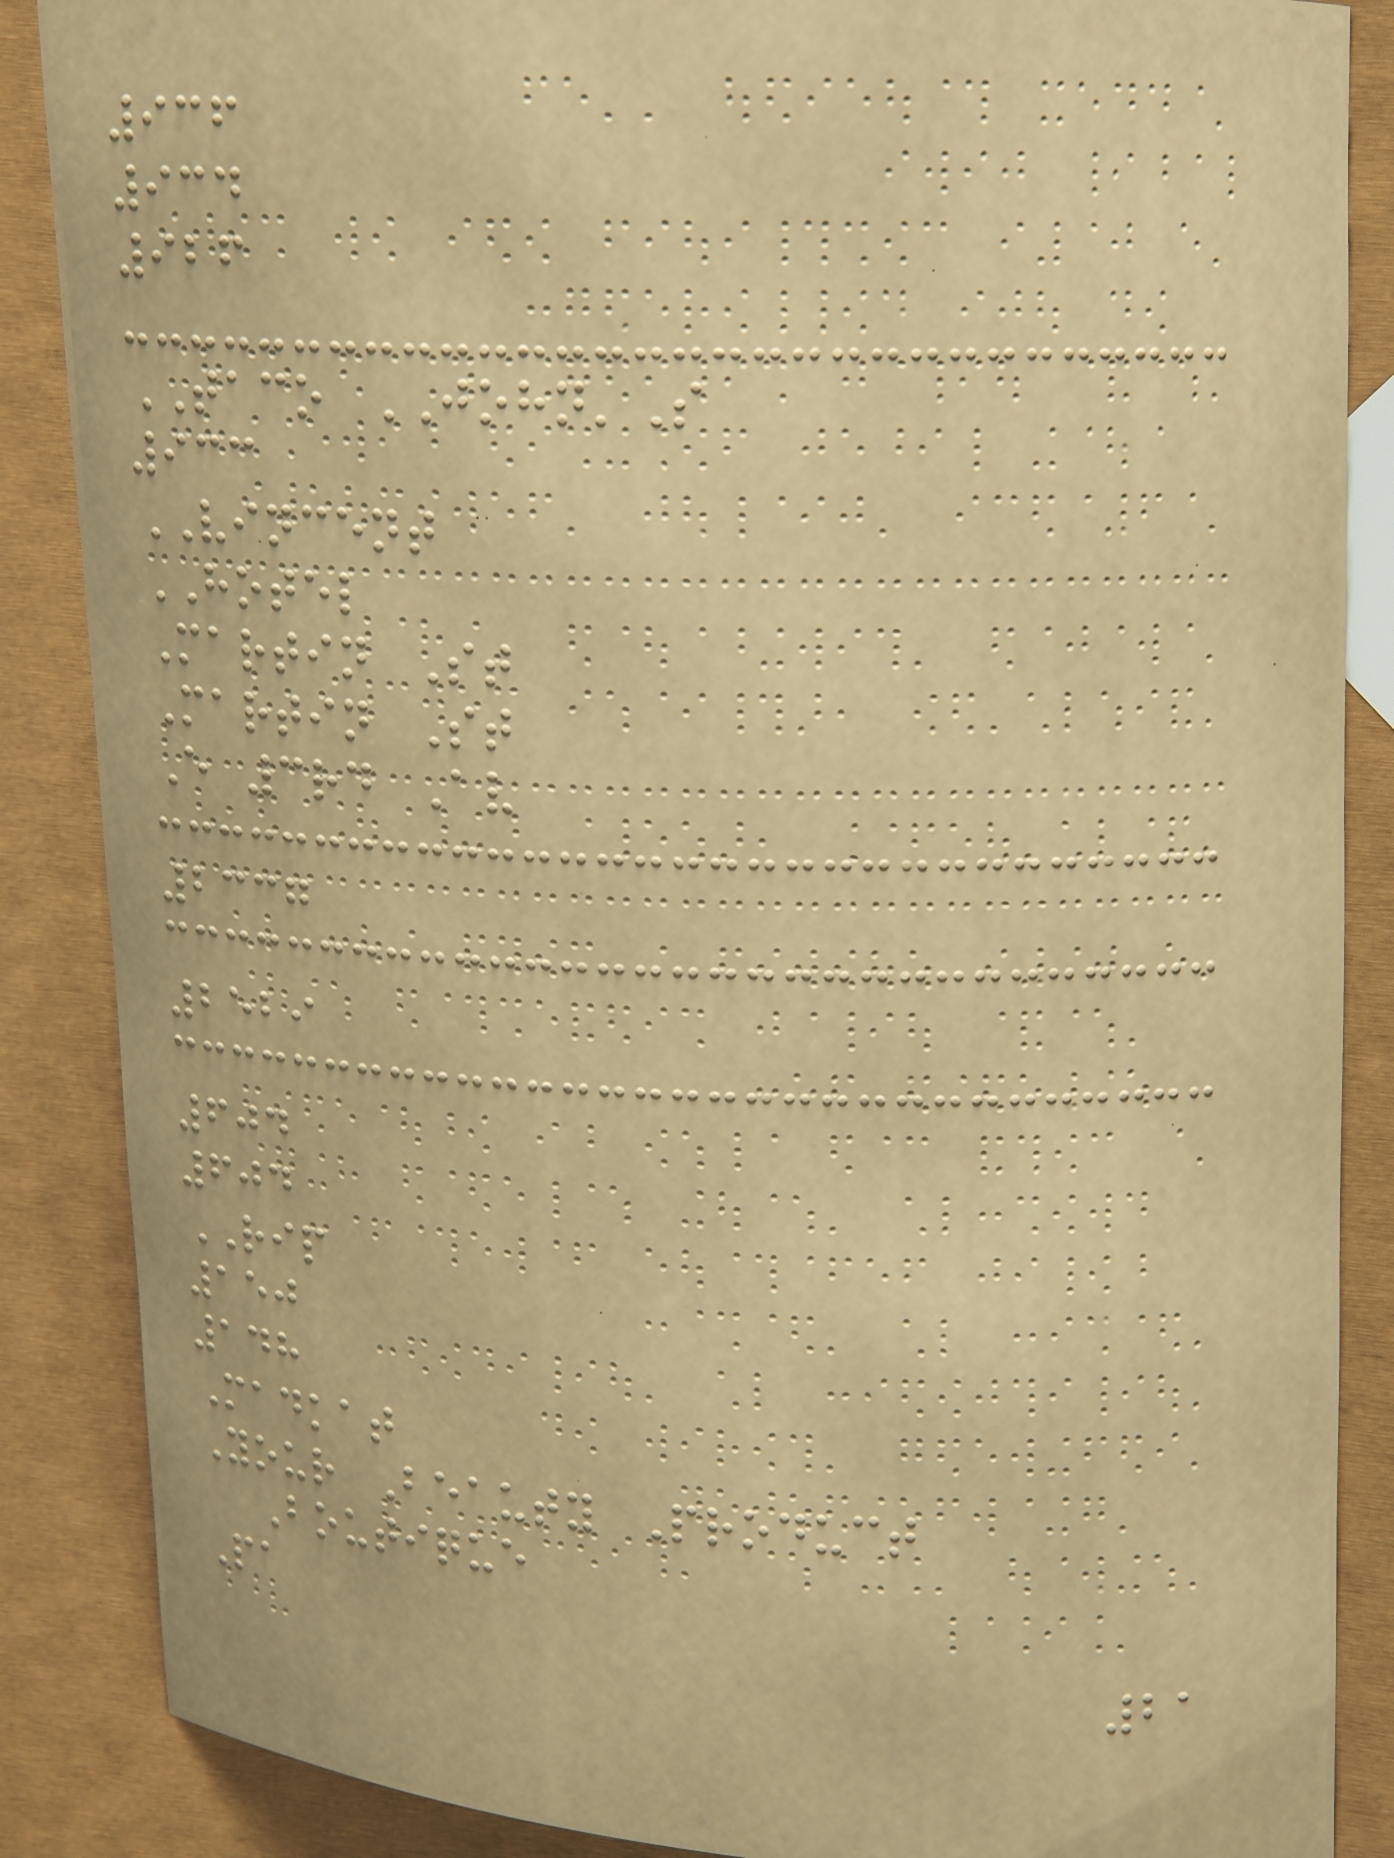936
934
926
TACO JOHN'S
933
VINCENT
HOTEL
Martin St
Martin St
E 3rd Av
2337
2529
604
604
RIP
150
148
Madkat
Your Beauty Product
Boutique
Pa
21
